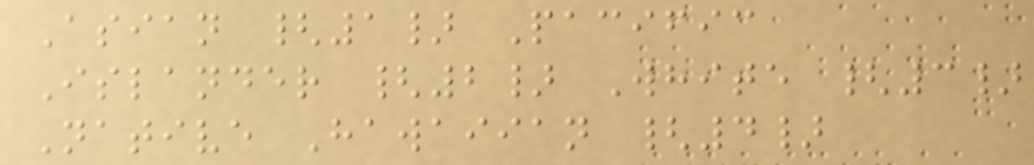Asian {1} Pacific
Islander {2} White {3}
Native Hawaiian {4}
